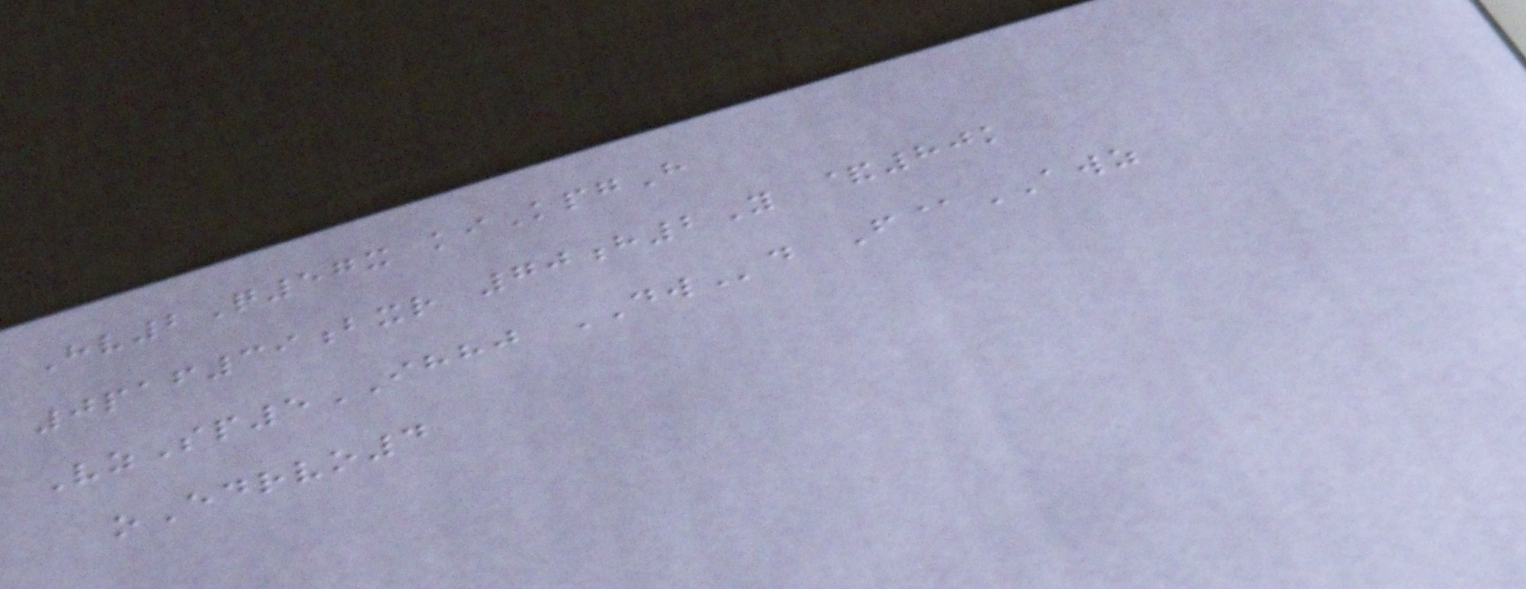Hv2Q57x kiKpgH
0paf39bxr 70h2Y &80k
VzSp5IHHJ DWd F@AWZ
oEdrvo4
